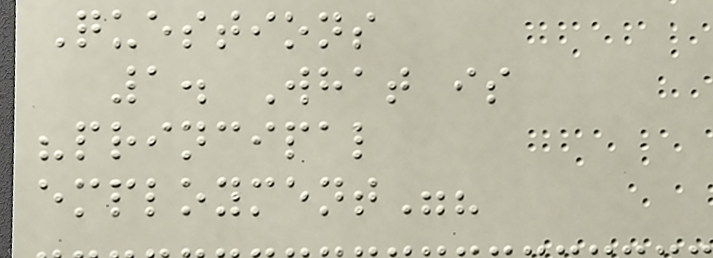Questions
1. What is
"principal
employment"?
